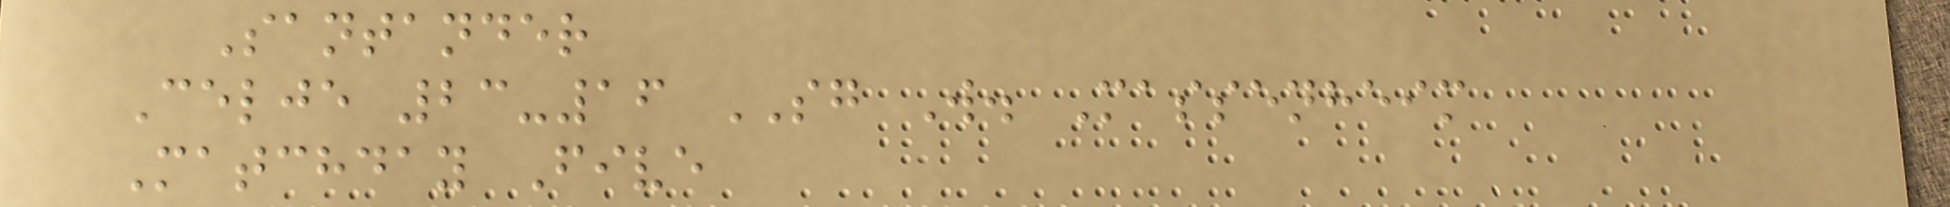Santander
Celje 23-16 SG W. Massenheim
Matchday Five
